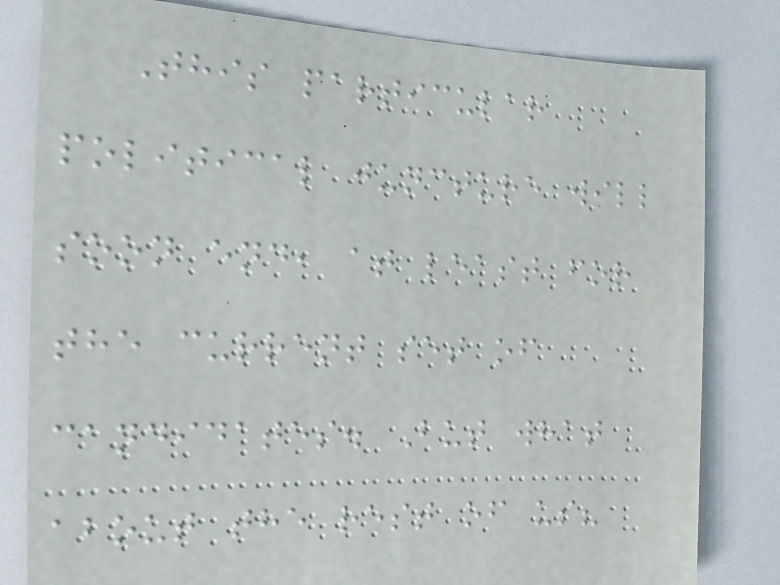This particular
political juncture will
soon end, at least for
the current set of
candidates. But what
about the rest of us?
